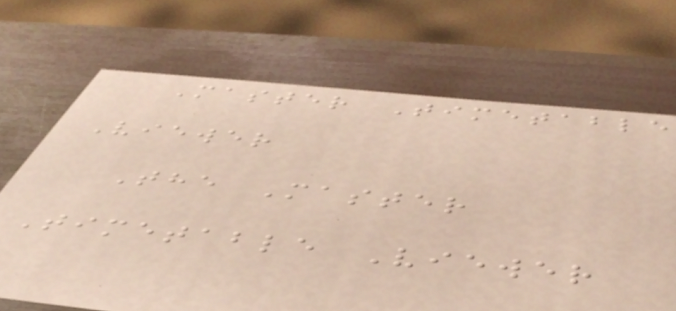Master Timetable
Viewer
The Master
Timetable Viewer
